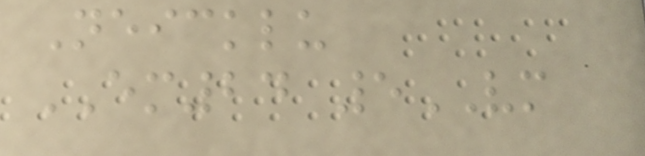Neicklu
EM24 5VM
